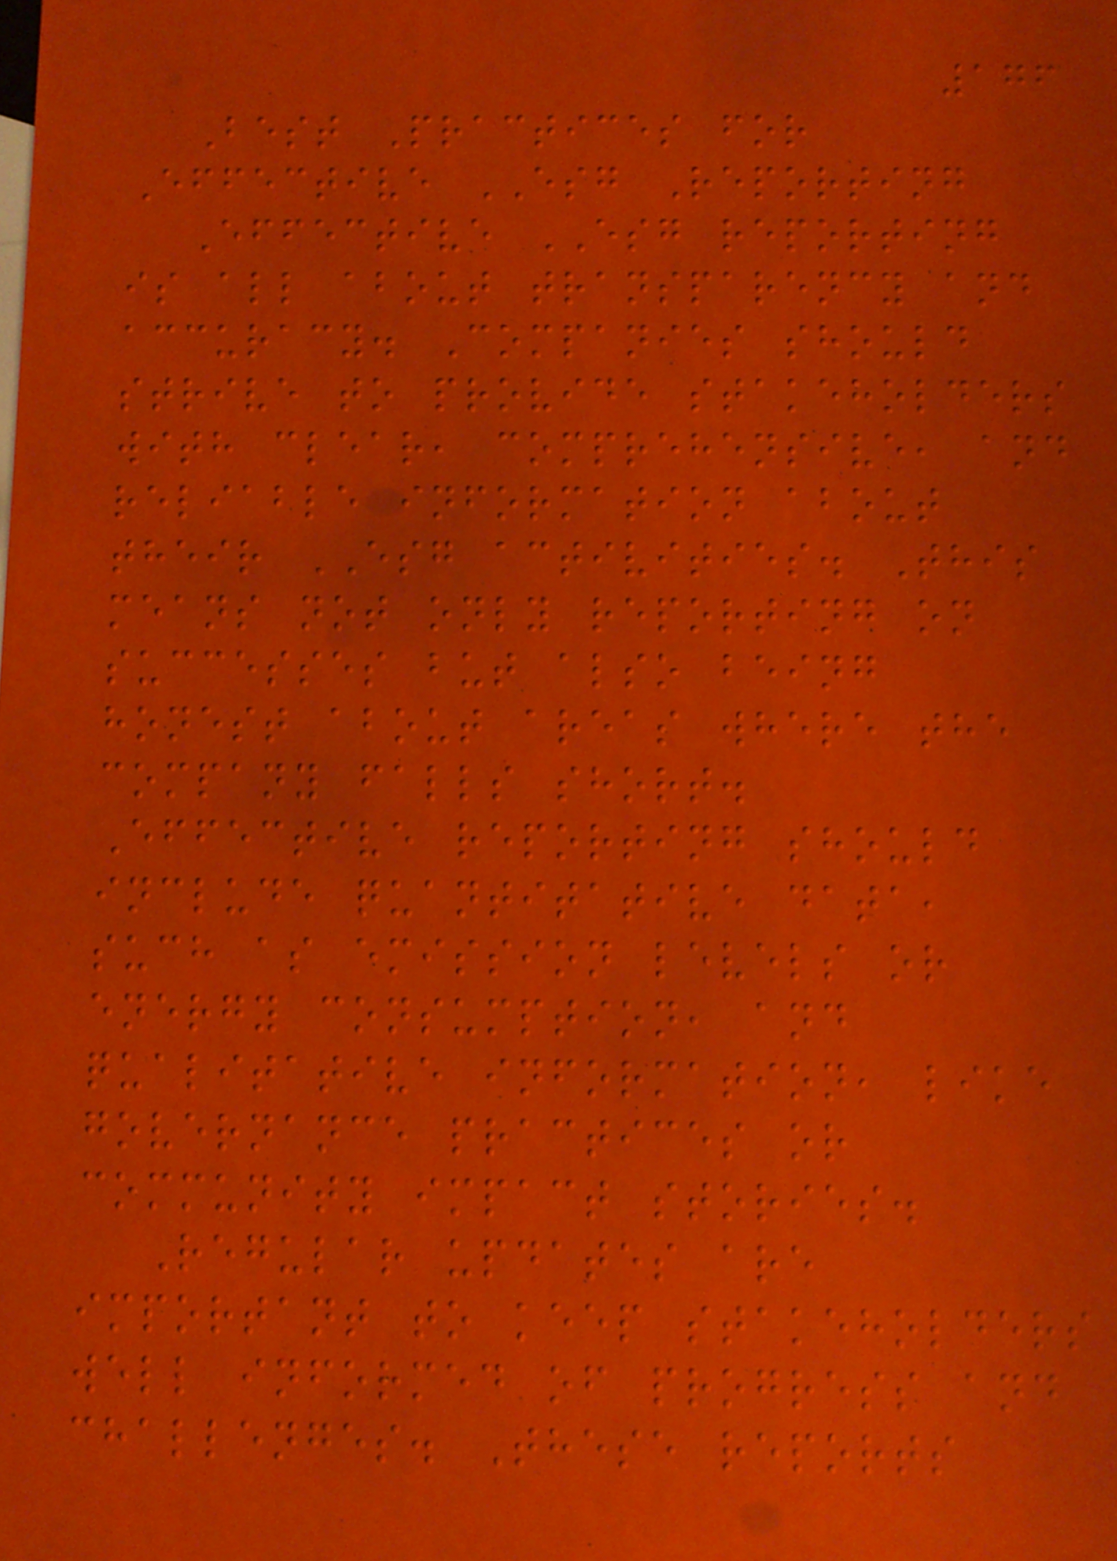176
Best Practices for
Effective ESG Reporting
Effective ESG reporting
is all about transparency and
accuracy. Companies should
strive to provide stakeholders
with clear, comprehensive, and
reliable information about
their ESG activities. This
means not only reporting on
successes but also being
honest about areas where the
company falls short.
Effective reporting should
include quantitative data,
such as emission levels or
energy consumption, and
qualitative information, like
governance practices or
community impact stories.
Regular updates are
important to keep stakeholders
well informed of progress and
challenges. These reports
